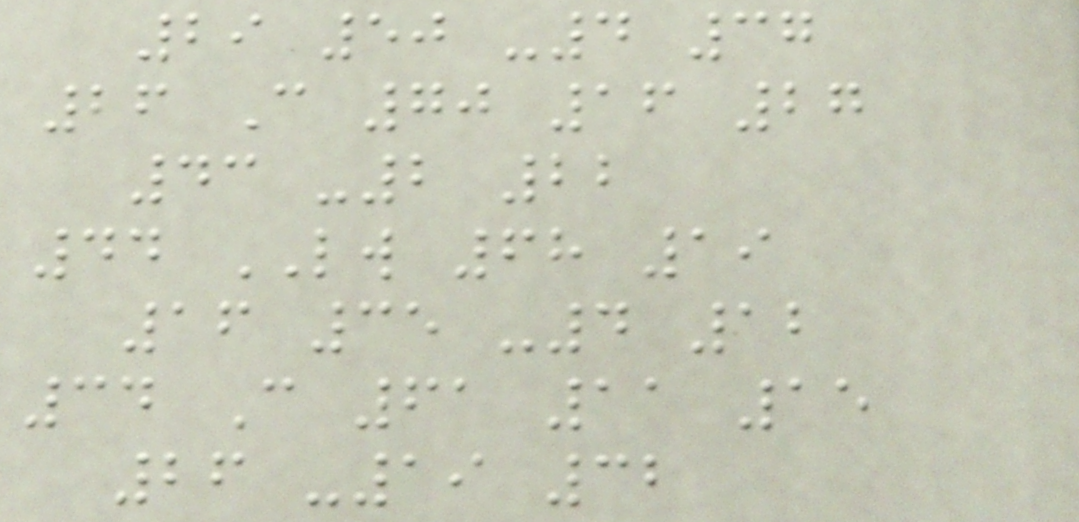29 50 -4 37
26 C 70 16 27
43 -2 22
44 LW 68 19
16 35 -4 12
34 C 61 11 15
26 -19 32
